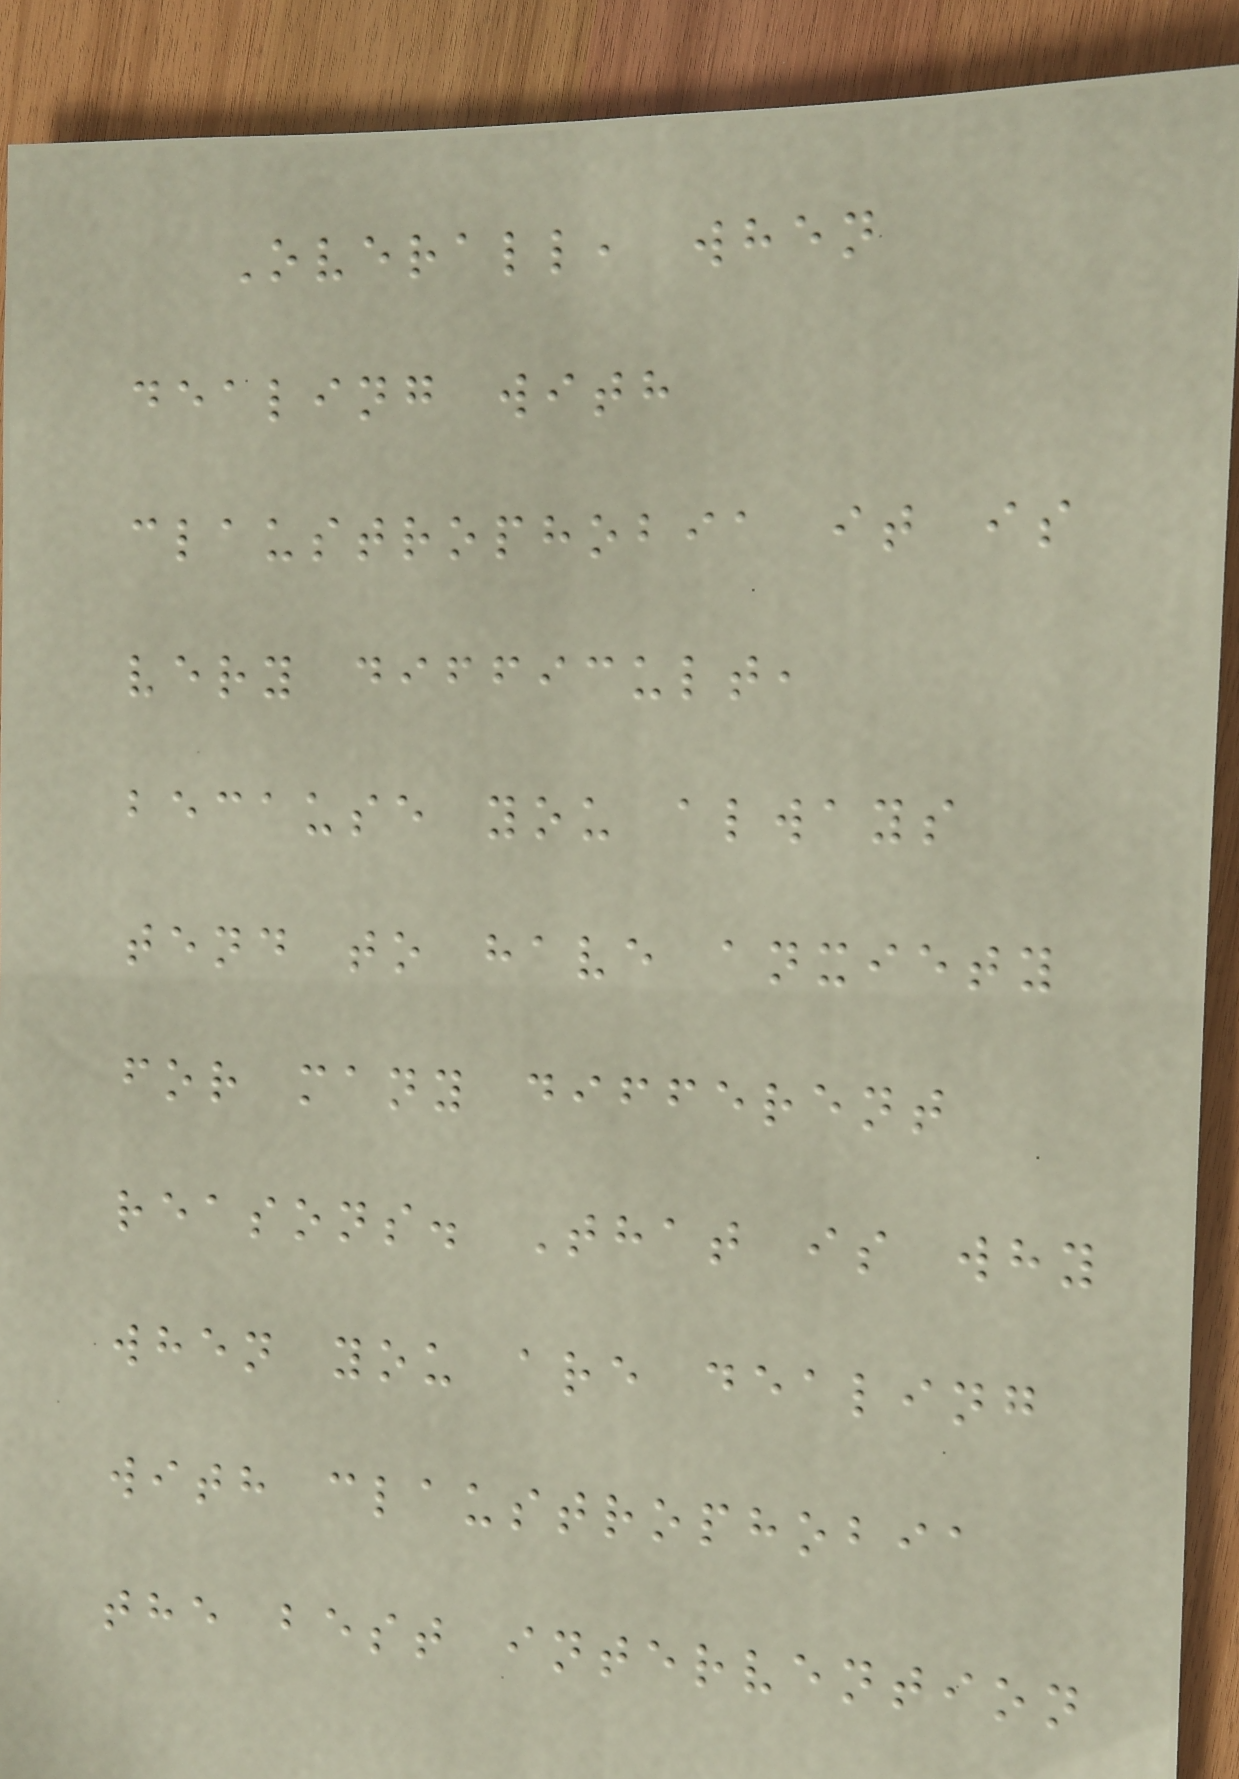Overall, when
dealing with
claustrophobia it is
very difficult,
because you always
tend to have anxiety
for many different
reasons. That is why
when you are dealing
with claustrophobia
the best intervention
